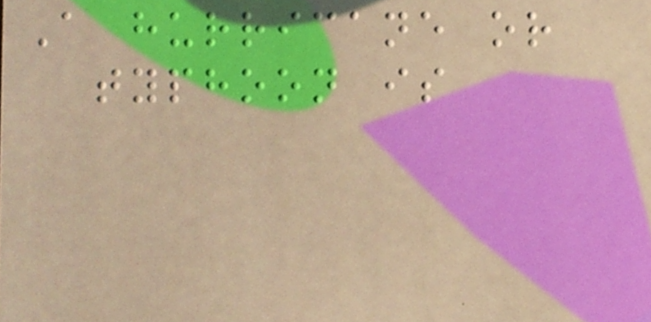A hurricane or
typhoon is
